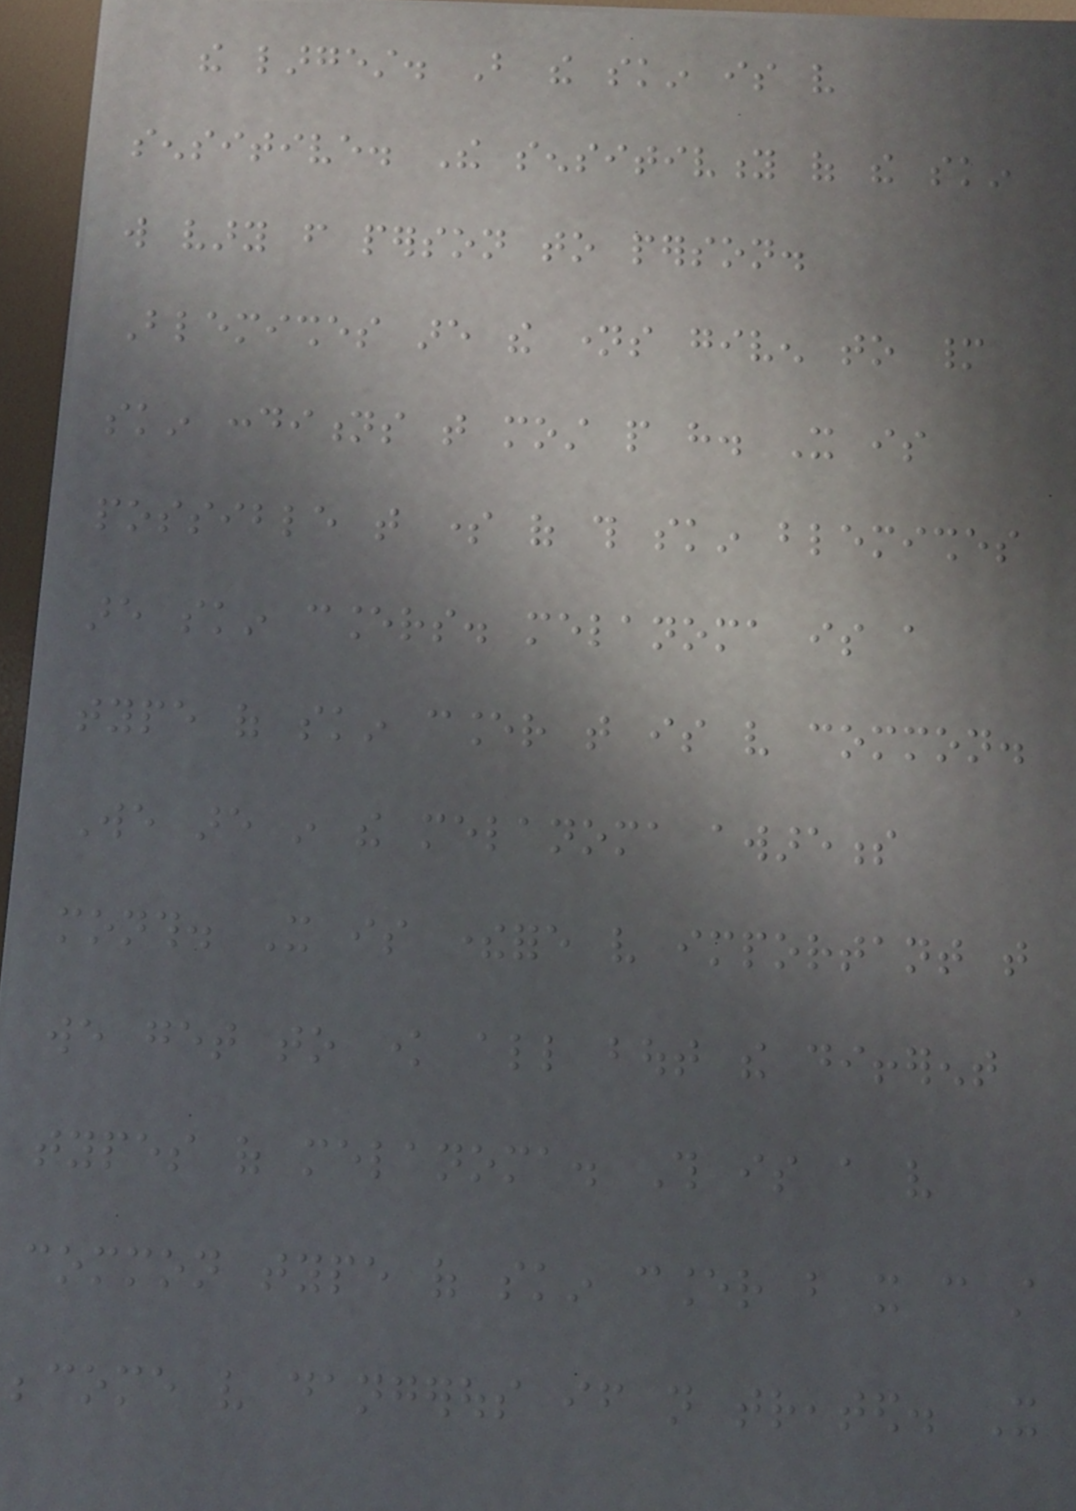the largest. But the skin is very
sensitive. The sensitivity of the skin
will vary from person to person.
Blemishes are the names given to many
skin conditions that most people have. It is
possible that some of this skin blemishes
are skin cancers. melanoma is a
type of skin cancer that is very common.
We are in the melanoma awareness
month. It is therefore very important that
we get to know all bout the different
types of melanoma. This is a very
common type of skin cancer but it can still
become very dangerous if not treated. It
